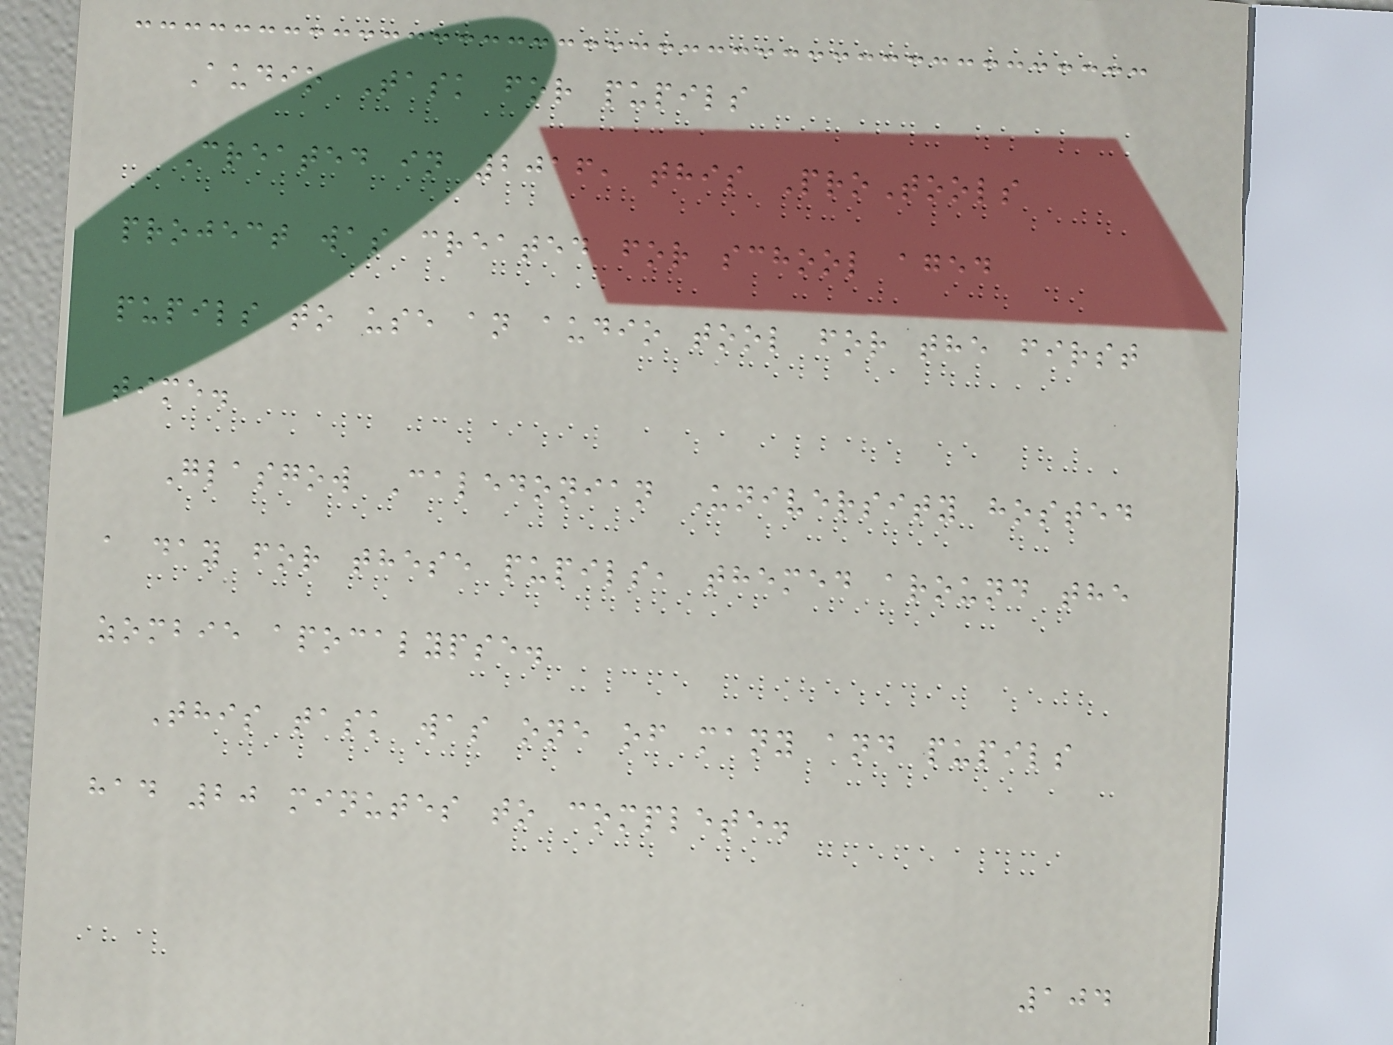Audio Task for pupils
Created in 2016, this ProTools
project was created for school aged
pupils to use an audio tool for the first
time.
Glasgow Caledonian University hosted
a day for these pupils, themed around the
zombie apocalypse.
This task was one of many and pupils
had 20 minutes to complete.
104
